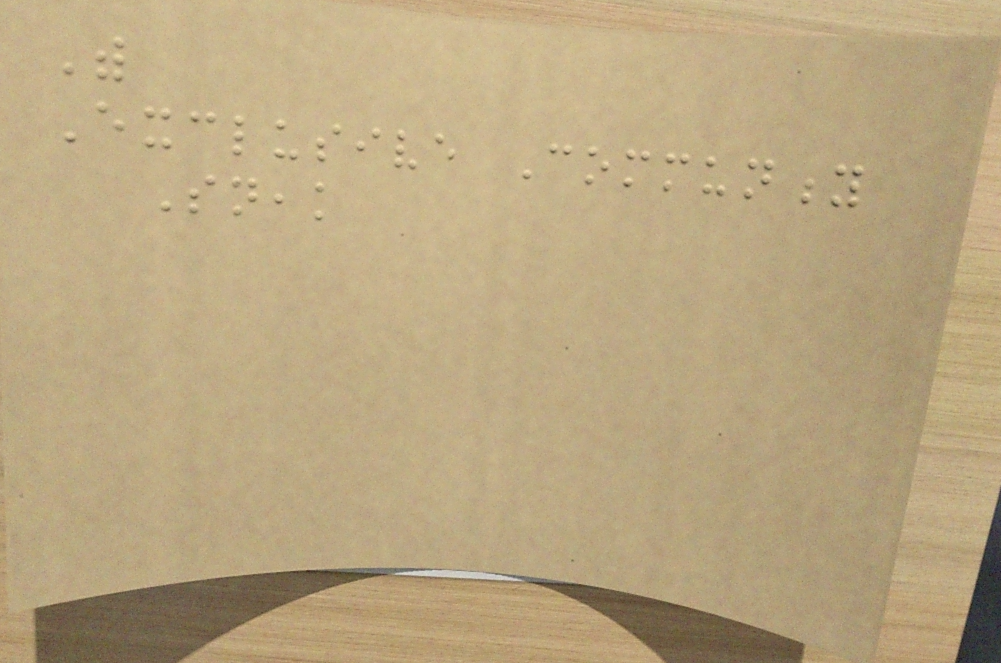With
Exclusive Community
Sneak
